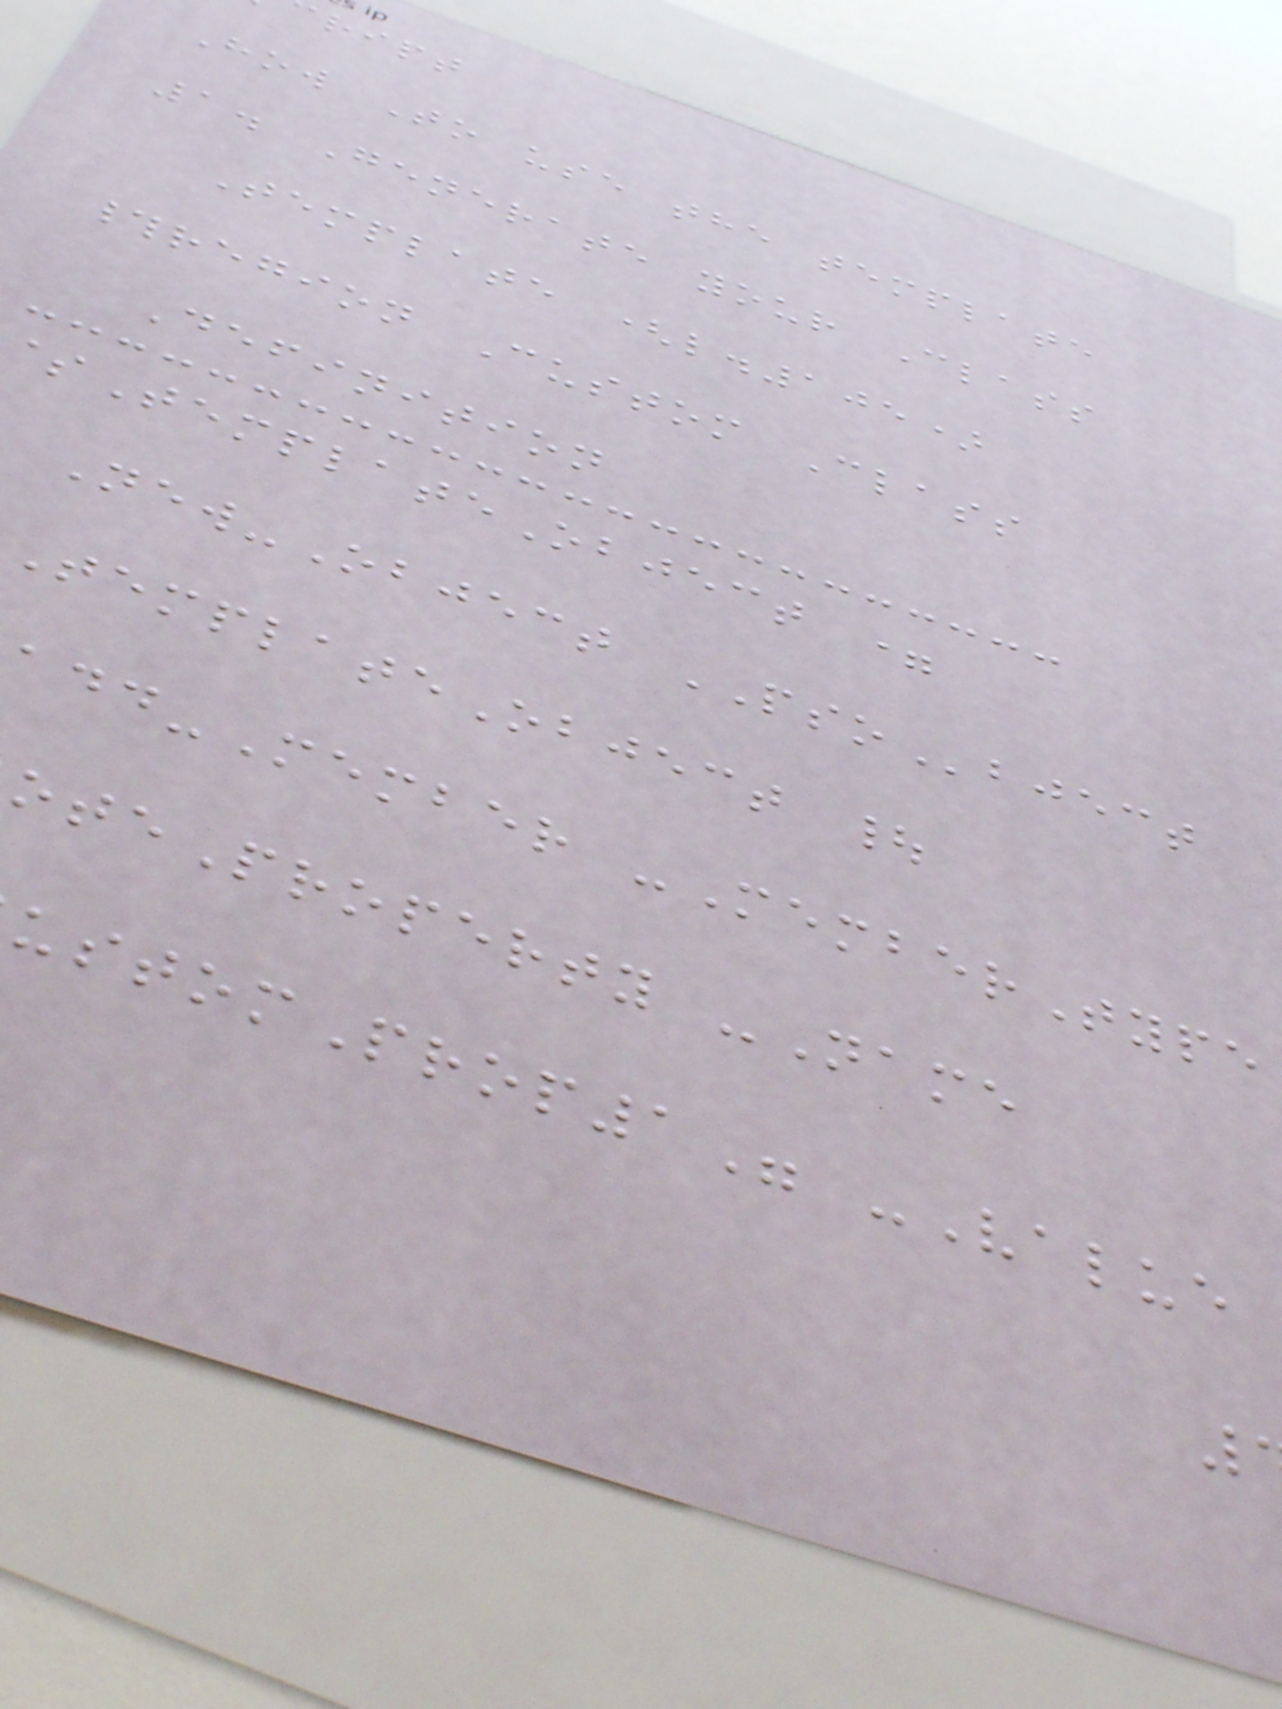ript
How To use the template
1. Generate your Class
Template (l.105)
#region Custom Class
Definition
TemplateObject =
New-Object PSObject
TemplateObject |
dd-Member -MemberType
oteProperty -Name
ustomProp1" -Value
